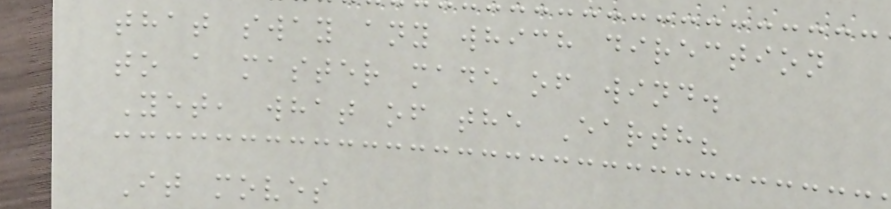that sway any which direction
to a master made of wind.
Yet, what of the Earth?
It moves
